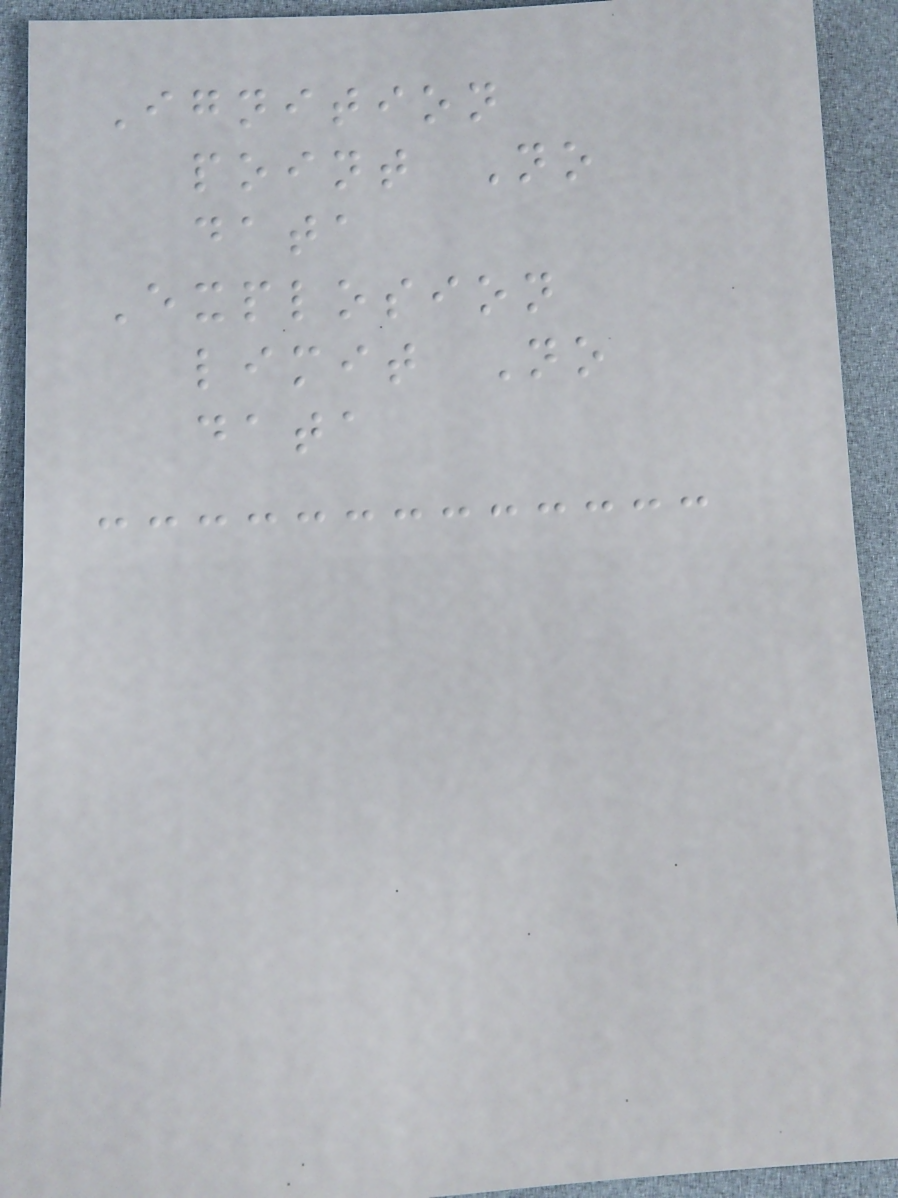Ignition
point No
data
Explosion
limit No
data
